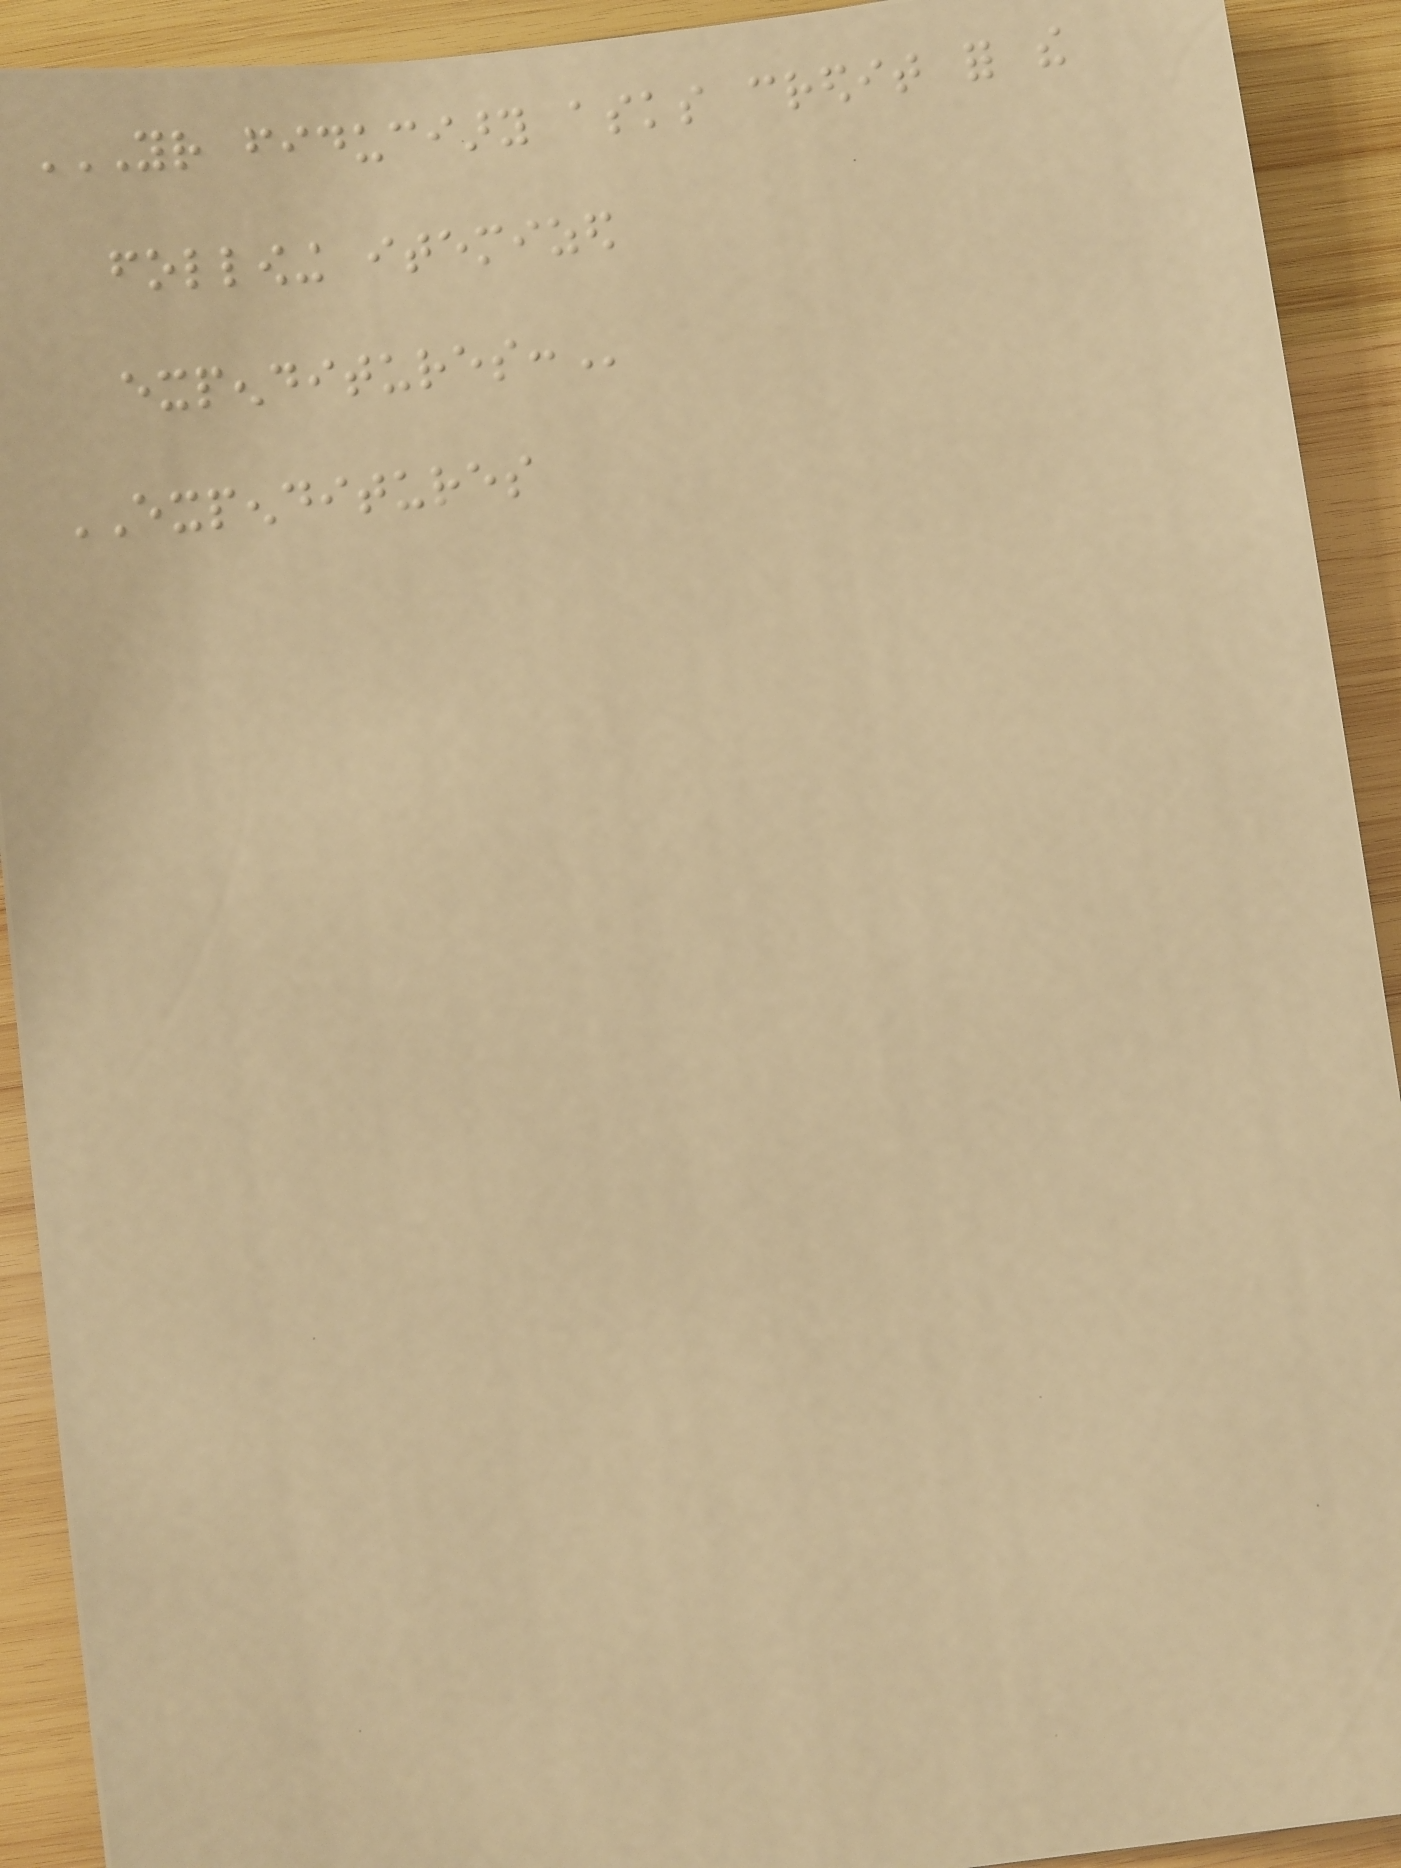YOUR FIDUCIARY ASKS CREDIT FOR THE
FOLLOWING ITEMIZED
EXPENDITURES:
EXPENDITURES
